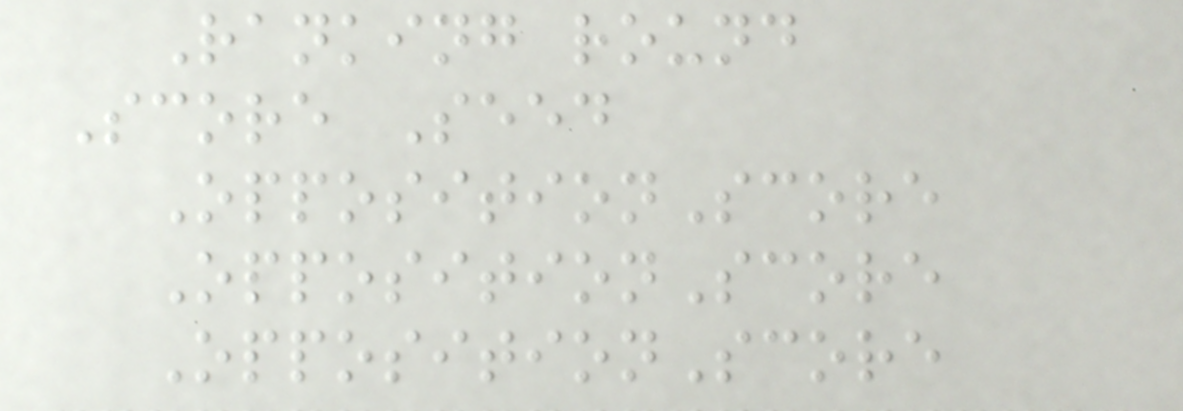Ranking round
Score Seed
OppositionScore
OppositionScore
OppositionScore
